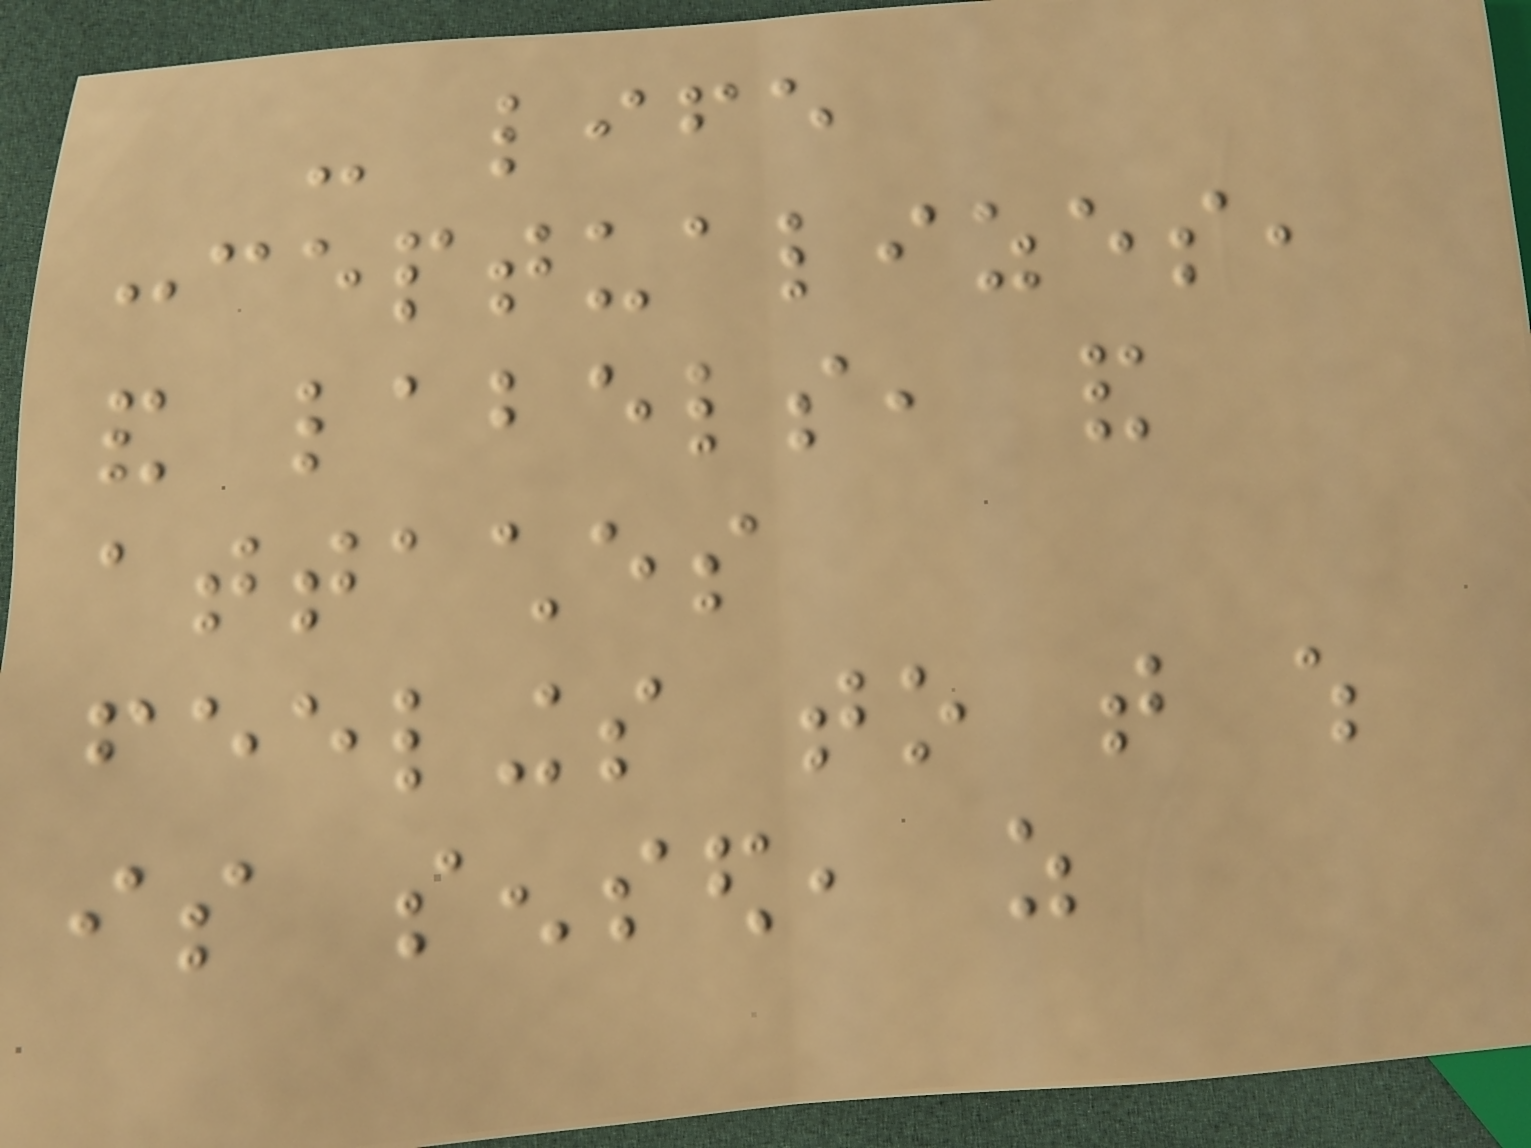- life
conceptualizes,
and labels, and
attaches
feelings to that which
is sensed, as
